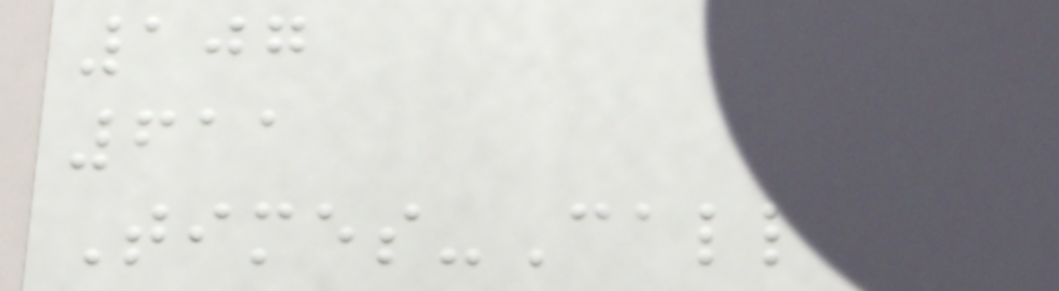107
611
Times-Call
